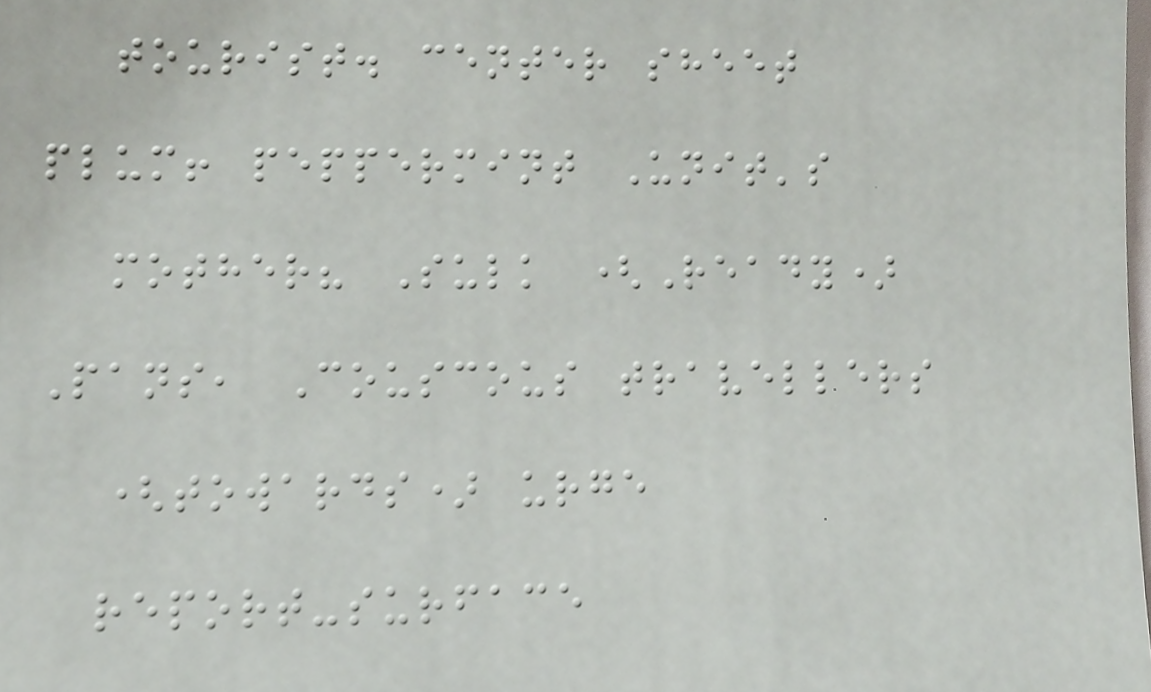tourist. center sheet
plum! peppermint Unit's
mother? Sulk (Ready)
Pans, Couscous travellers
(towards) urge
report-surface
